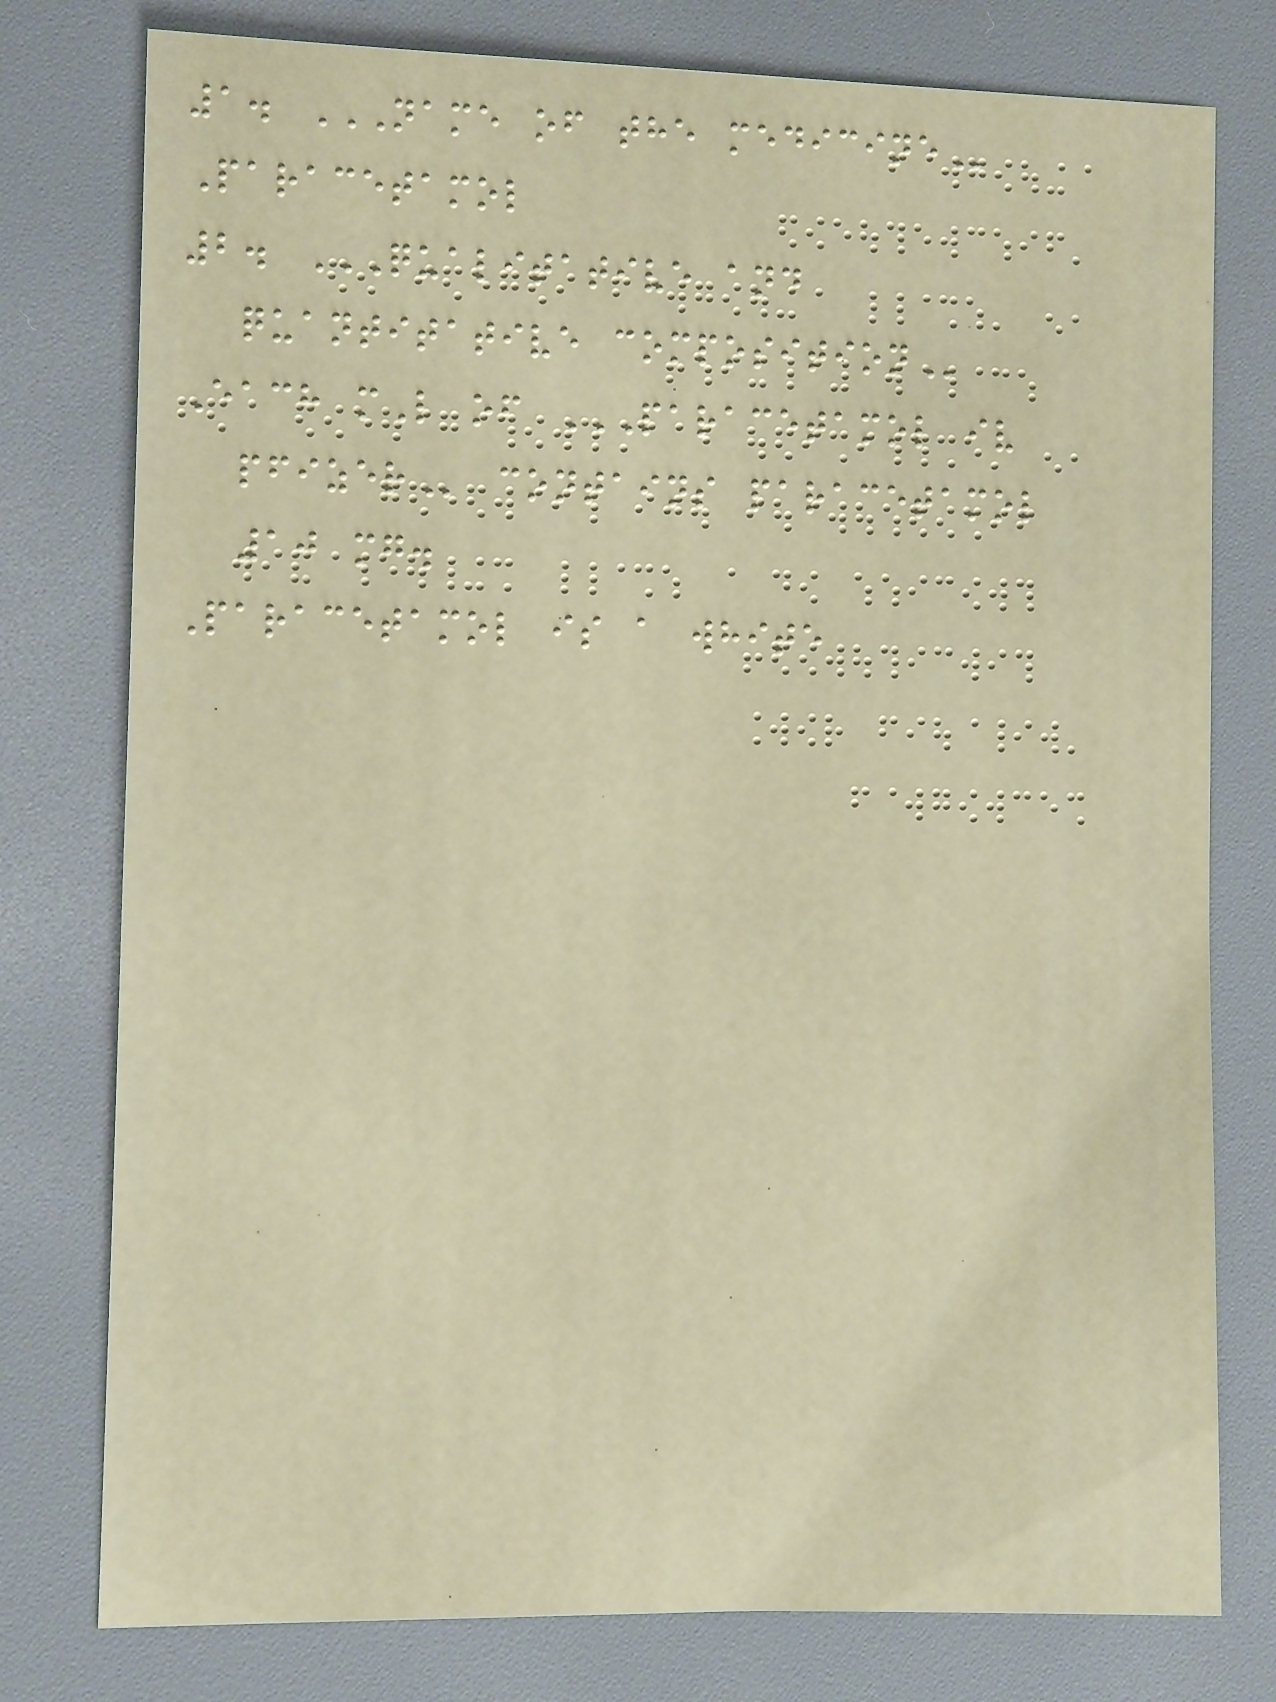1. NAME OF THE MEDICINE
Paracetamol
2. QUALITATIVE AND
QUANTITATIVE COMPOSITION
Each mL of PARACETAMOL IV
PFIZER contains paracetamol
10 mg.
Paracetamol is a white
